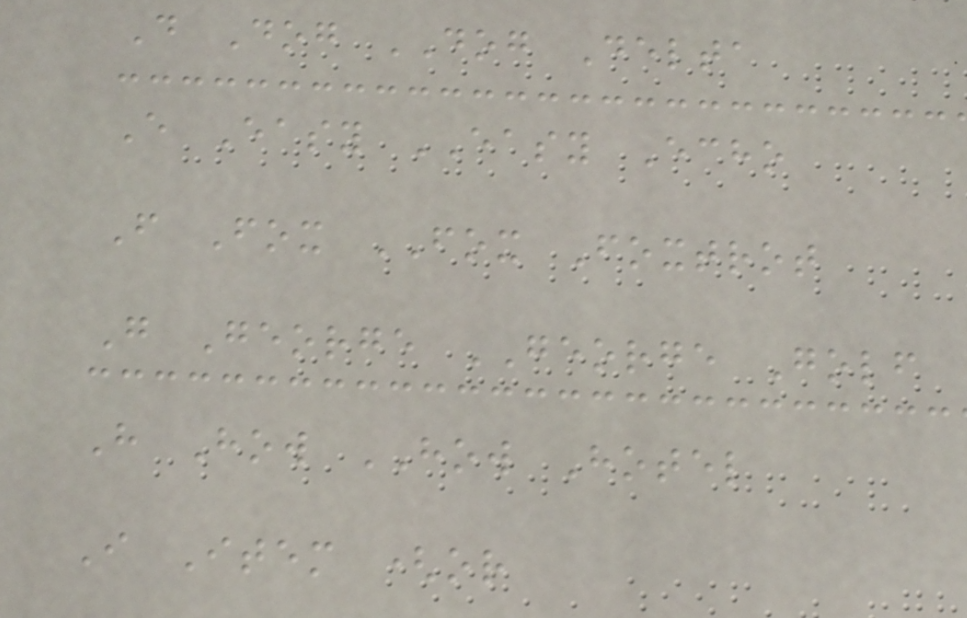D Dog DOG Delta
E Easy EASY Echo
F Fox FOX Foxtrot
G George GEORGE Golf
H How HOW Hotel
I Item (or
